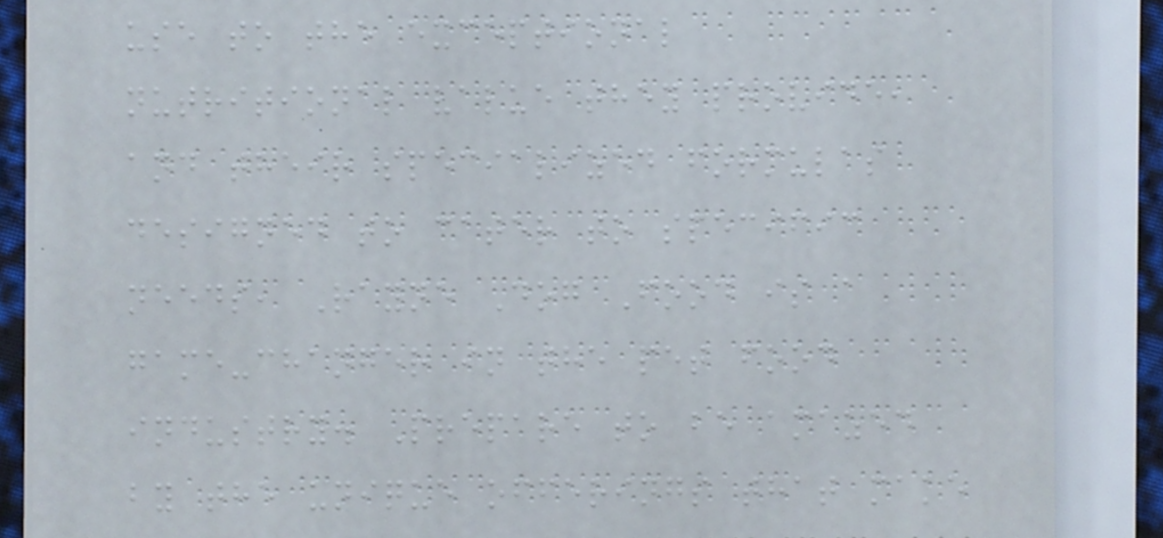use to the exceptional
nutritional value they provide,
and their specialized formulas
designed to cater to specific
needs, Rayne Dog Food is a
game-changer in the pet food
industry. Prepare to be amazed
by the unique offerings that make
